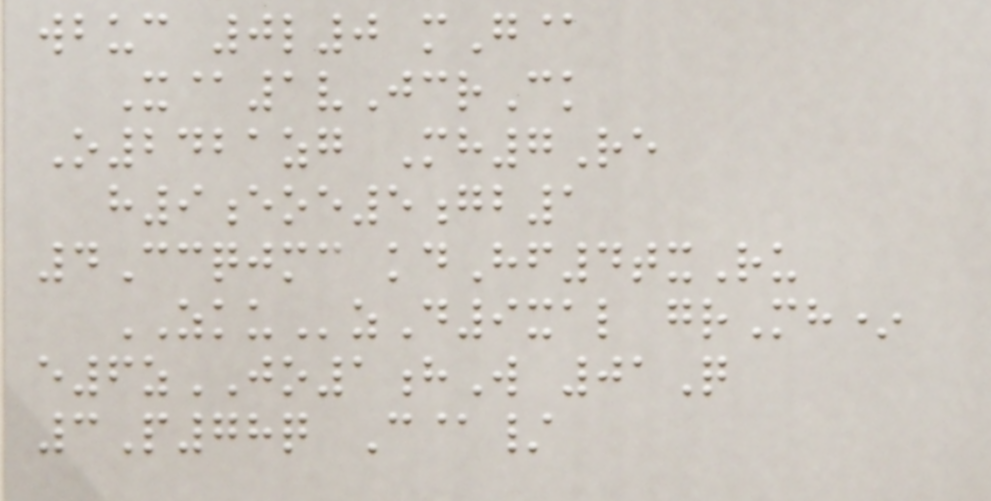wbuc 0l0 mG@
X@1vJcrCk
O2421zg Mh7Re
h9eoe5gb1
4Ccqjmc kdHf4txRu
ZKUzD9xal grMh*
e6zJO1hW 01Q
3P78q C@/
